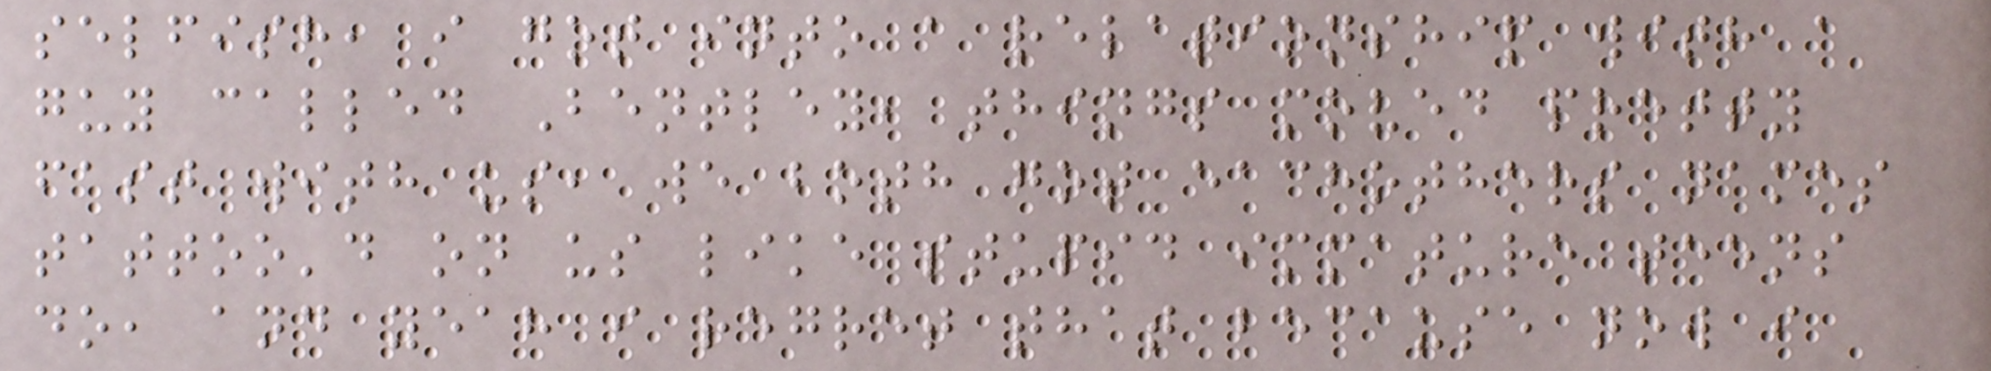selfish, i got into a relationship with a
guy called Bentley, things moved pretty
fast with us, we both got eachothers names
tattoo'd on us like stupid immature teens
do, and yeah i regret that because now i
